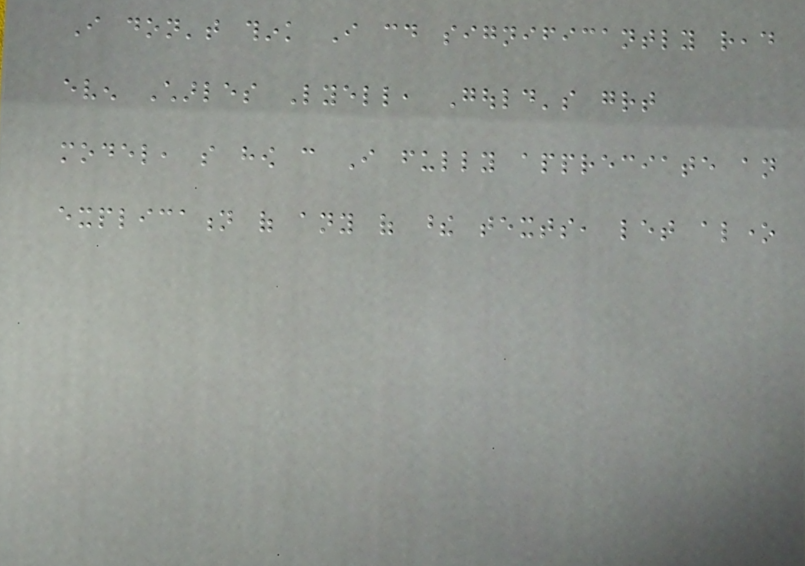I don't think I could significantly read
even Charles Lyell, Gould's great
model, so how can I fully appreciate an
explication of any of these texts, let alone
